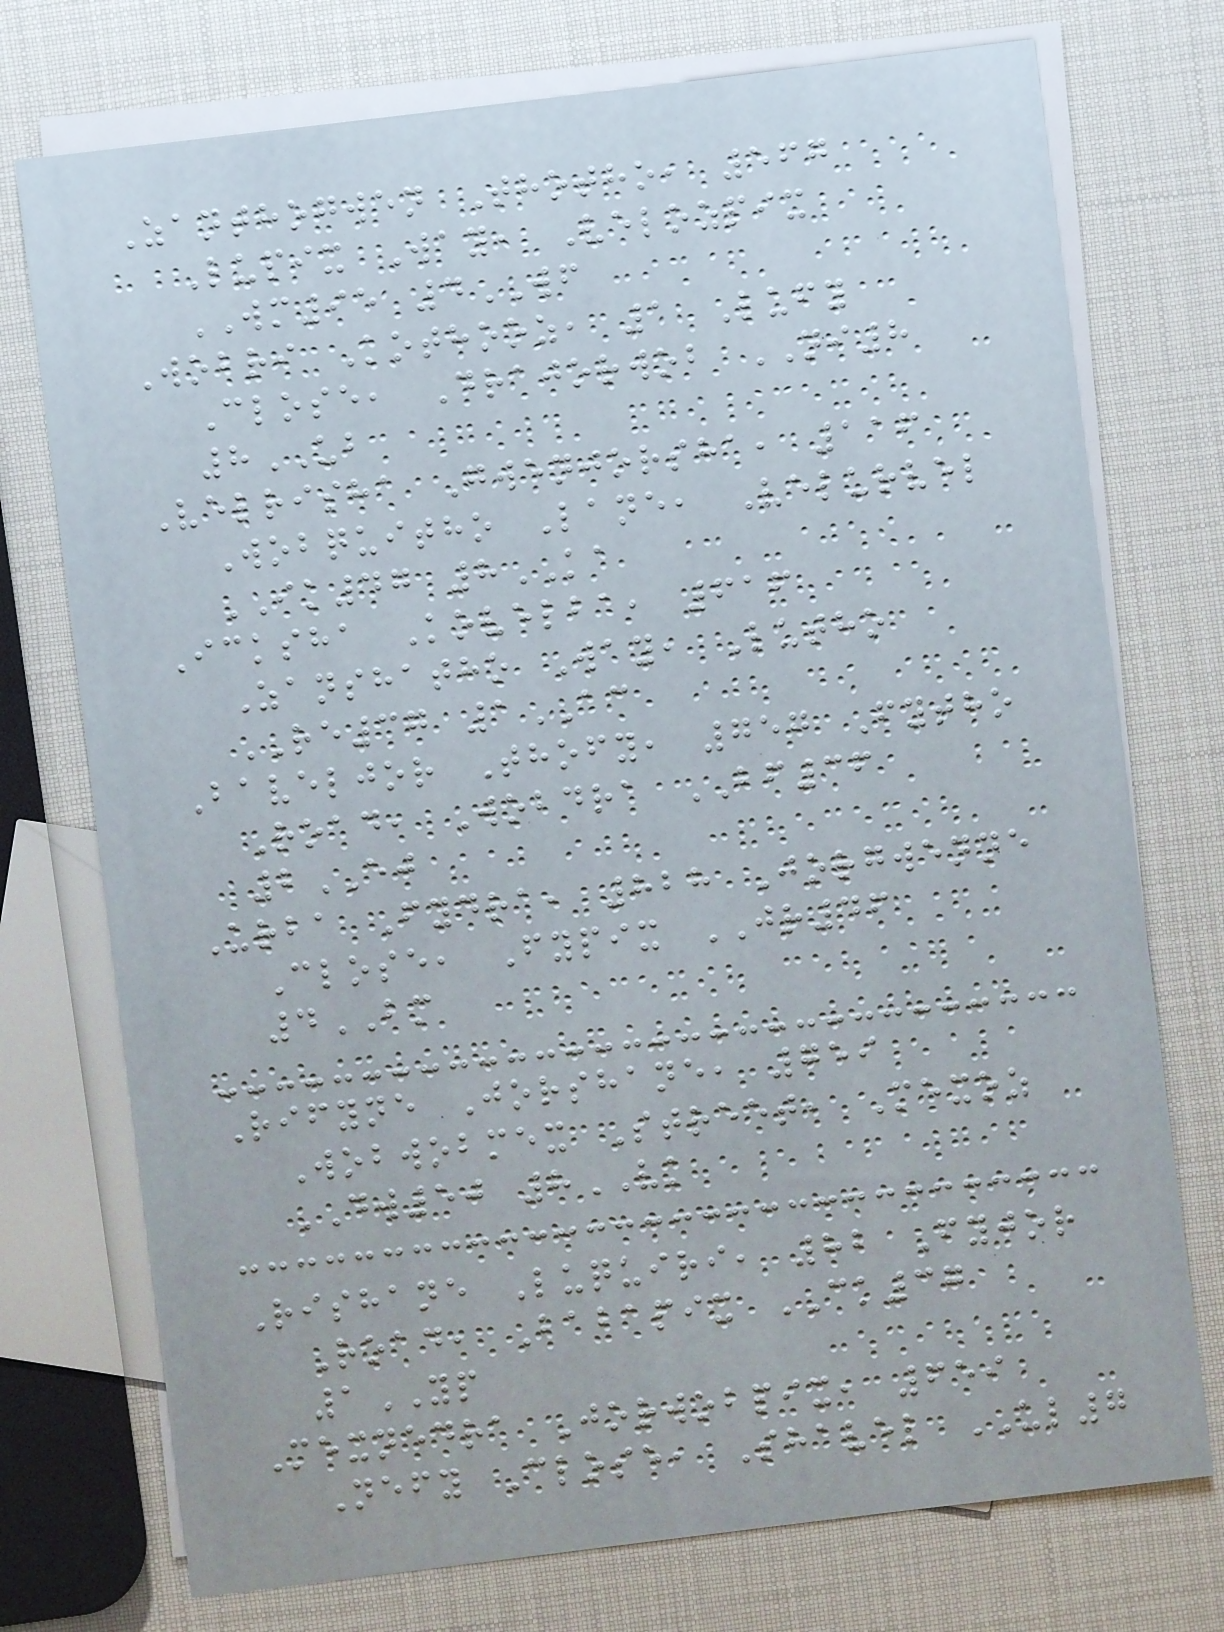Zanthogwen Thotho, 567
Lupix Way, Velozpix
WM95 4WF
Wobri Kothooz, 1 Lufy
Close, Drajorwob NI8
8UB
Velrisha Gwenjorsha, 116
Wobquitho Lane, Velurvel
IK47 8KA
Icksha Kovelba, 616
Zanshatho Way, Lutho
RE37 1AC
Baveljor Thofy, 757 Fytho
Road, Wobdra BF36
2EJ
Urba Fydra, 828 Jorgwenne
Close, Fypix JR46
4BM
Rifyne Jorshane, 759
Wobwobmex Street, Mexoz
DW50 8VK
Rishane Luquiri, 82 Fyjor
Road, Babapix CK37
1YP
Mexnedra Jorwobpix, 659
Nefy Close, Shavel UL7
